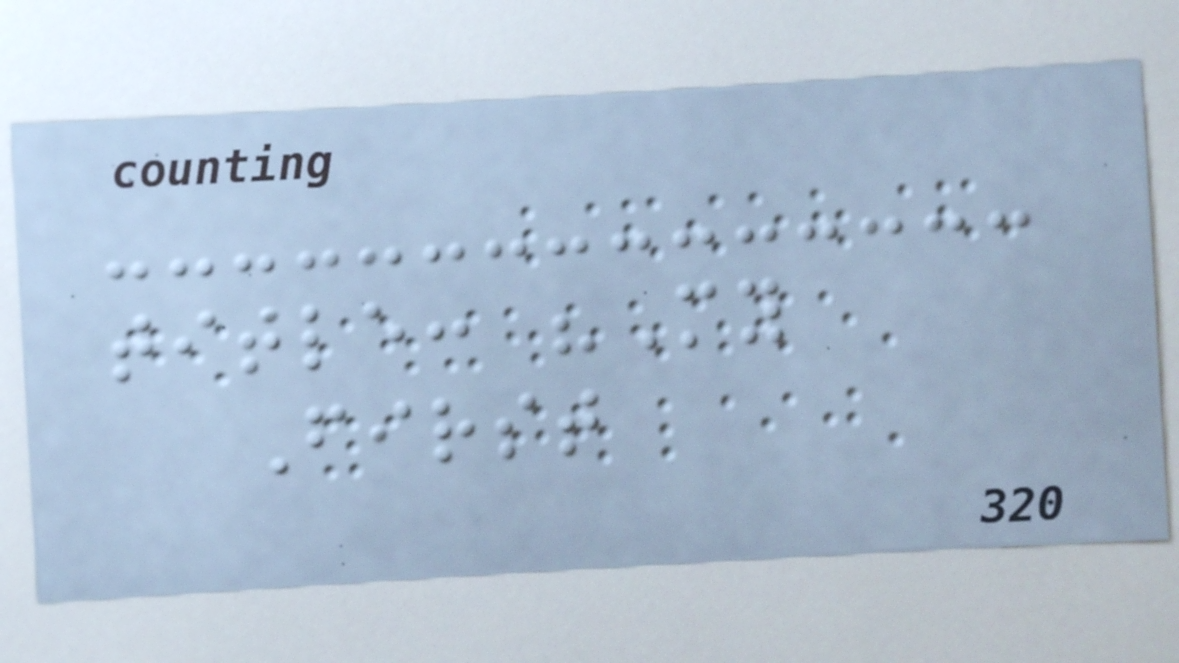title: "My
First
